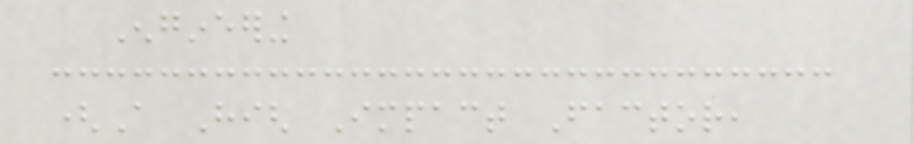Engineering
(A High Impact Factor,
